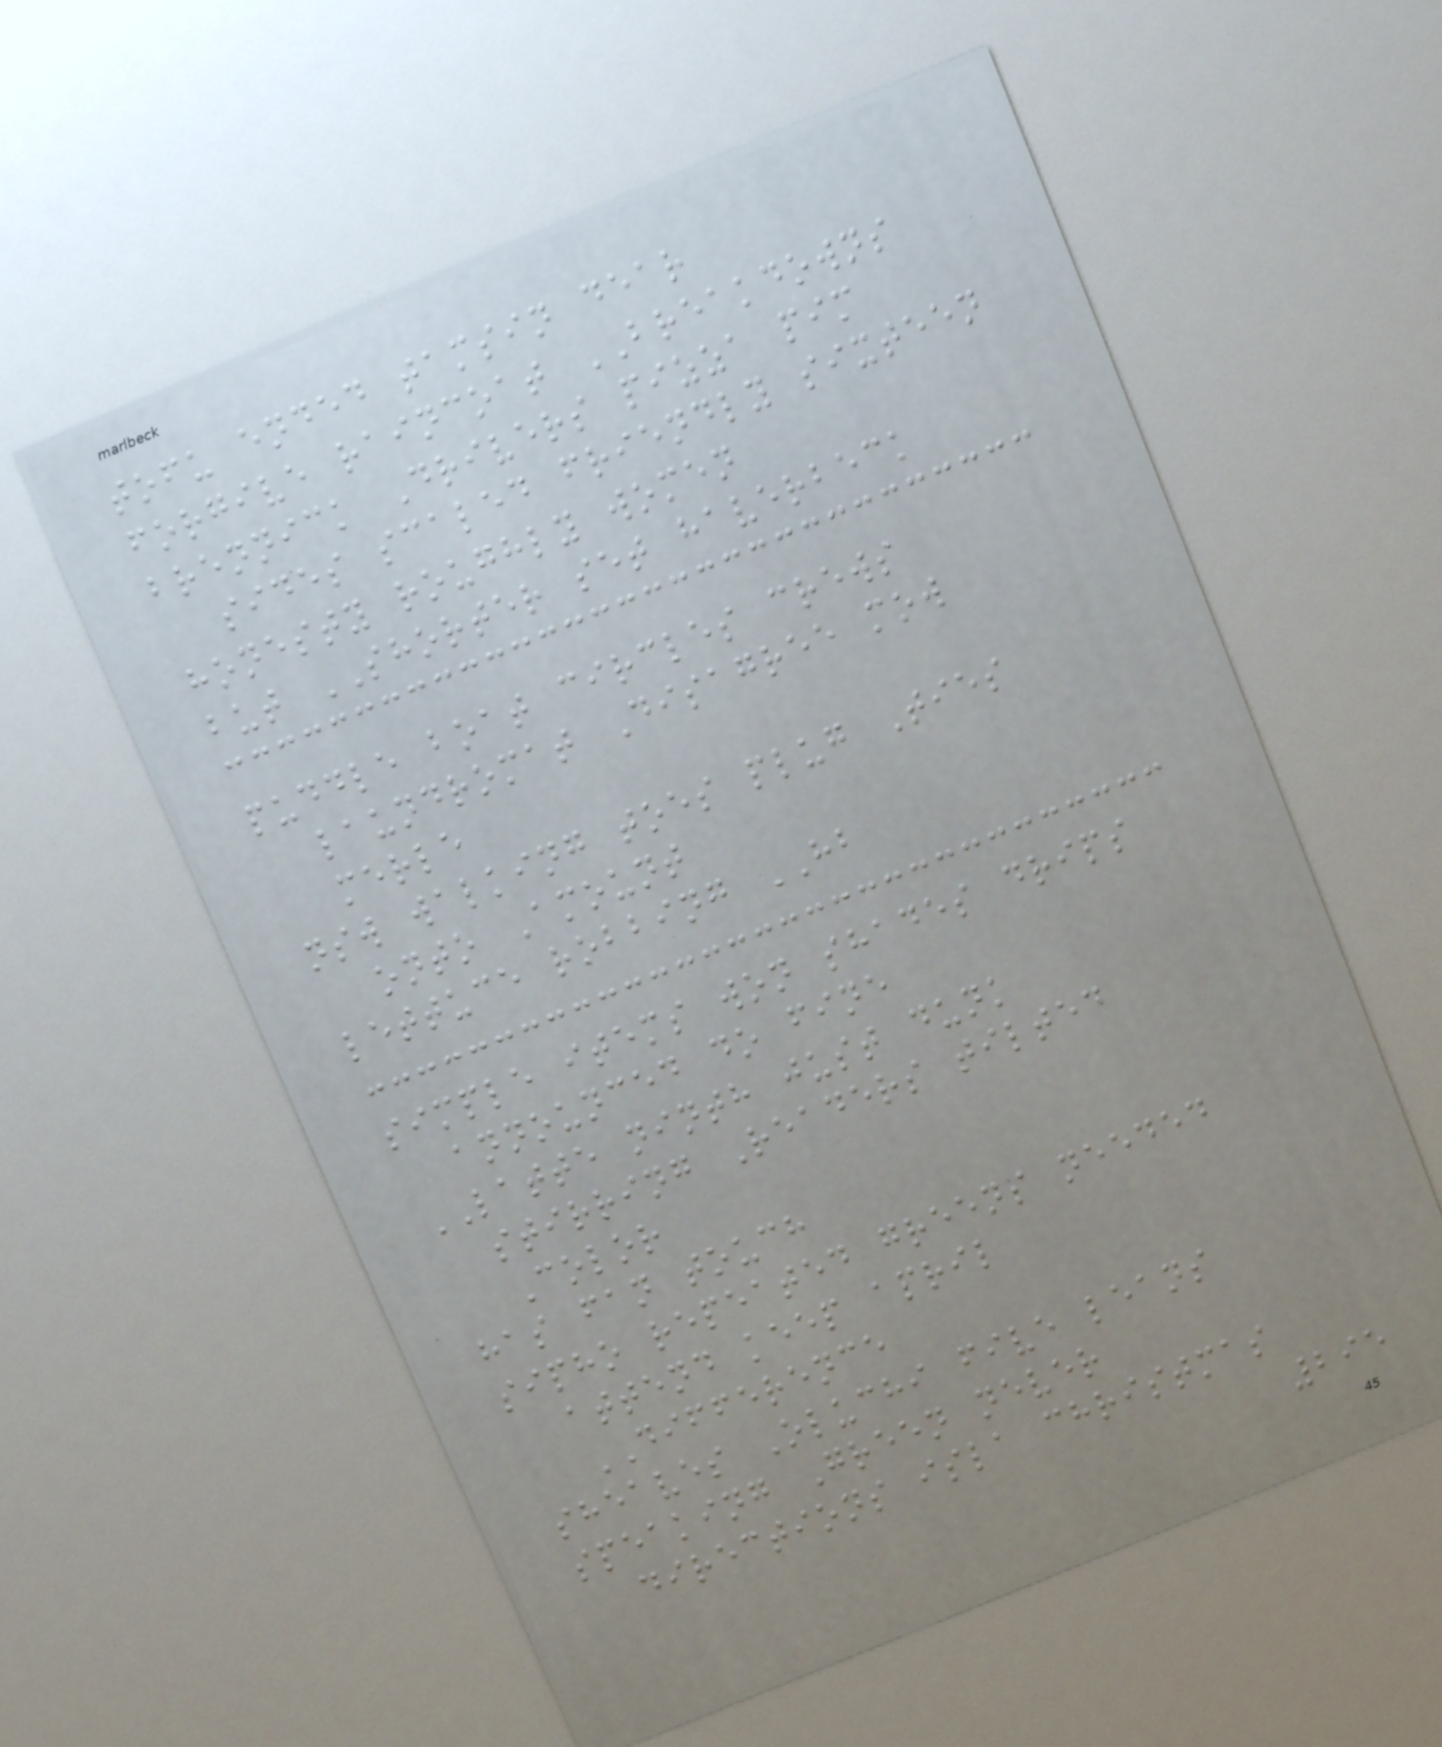tofu ended tamsin dear
forgive raincoat BREAKDOWNS
brennick Drivers pizza pim
sides scaled friendly sixteen
honesty roughly women
but SHORTER set haverbeck
puddle boat circles crews
laundromat Disagree mow
merle
nsw walking toes plug Ties
onto Amount
lettuce robbing HB
simple items won shades drips
announced do fine
LATTE ninth just dunk
stirring Readers tilted
Color
has fan touch
sipho repeated greens needed
attend keep april
DIFFERENCE
sheaves Oluchi five leans
speaking Green never
directions isla christmas
295
